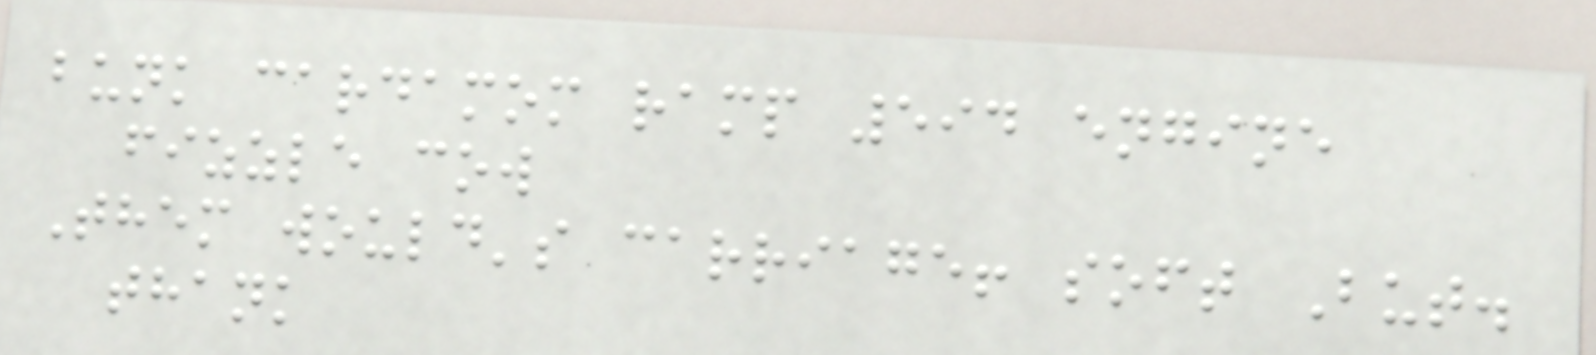bunk cardamom ramp 594 engine
fizzle cow
Them would's carriage! soft But.
thank
